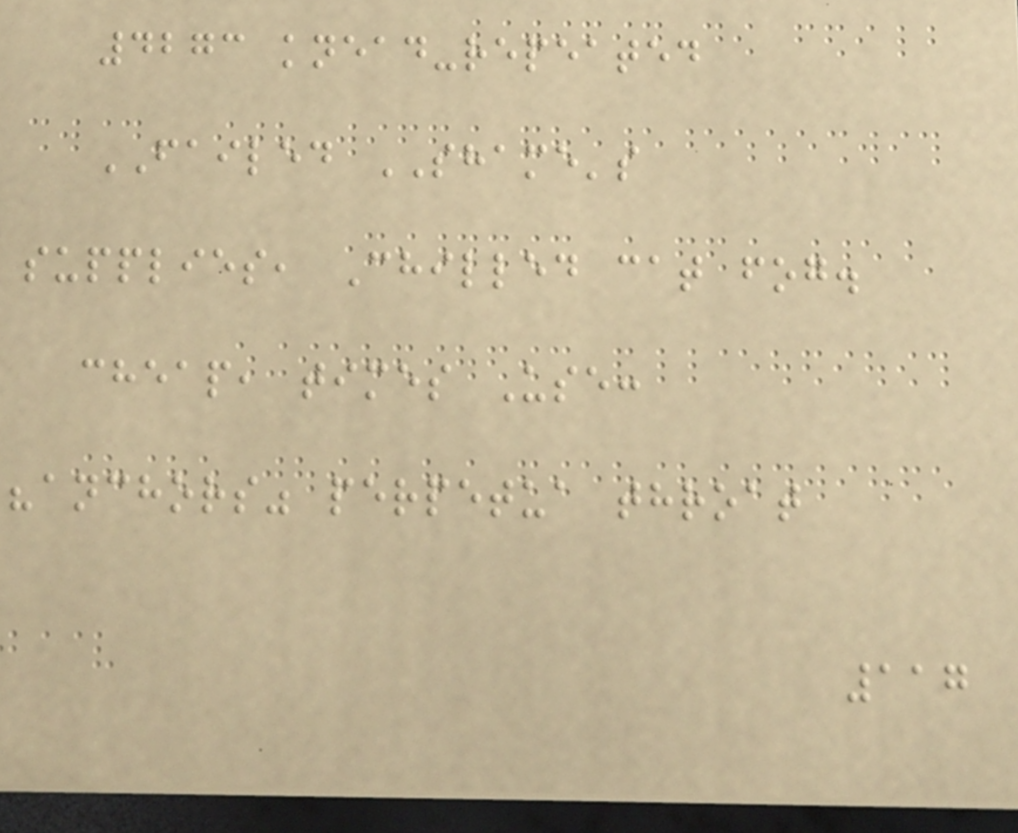4273 knead-repeated
FAILED SHAME's
supplies, Chilled cat fog.
cheap, times Use:
"anchors" perpetua throat
117
